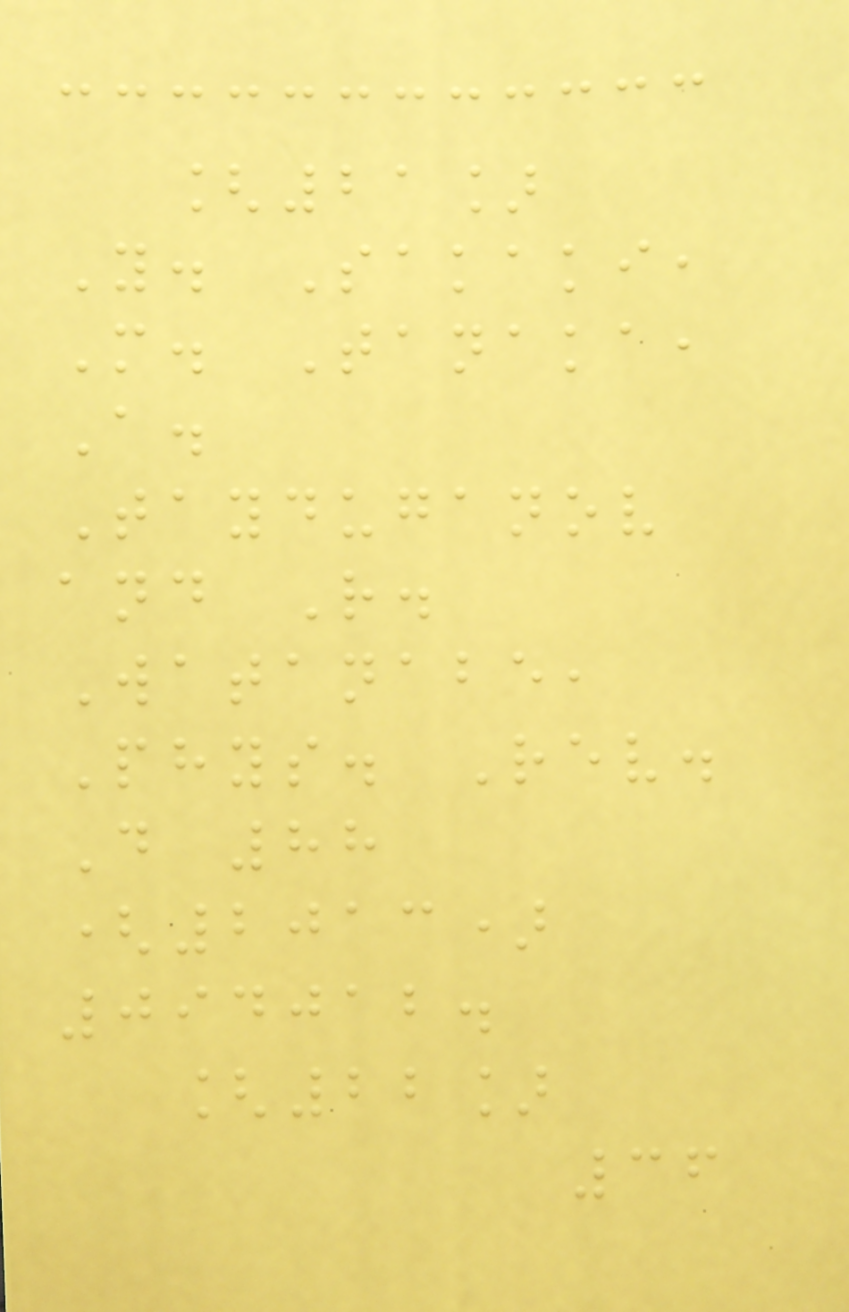[21]
Y. Sakaki,
M. Tanaka,
A.
Tayduganov
and R.
Watanabe,
Phys. Rev.
D 88
(2013)
094012.
[22]
36
